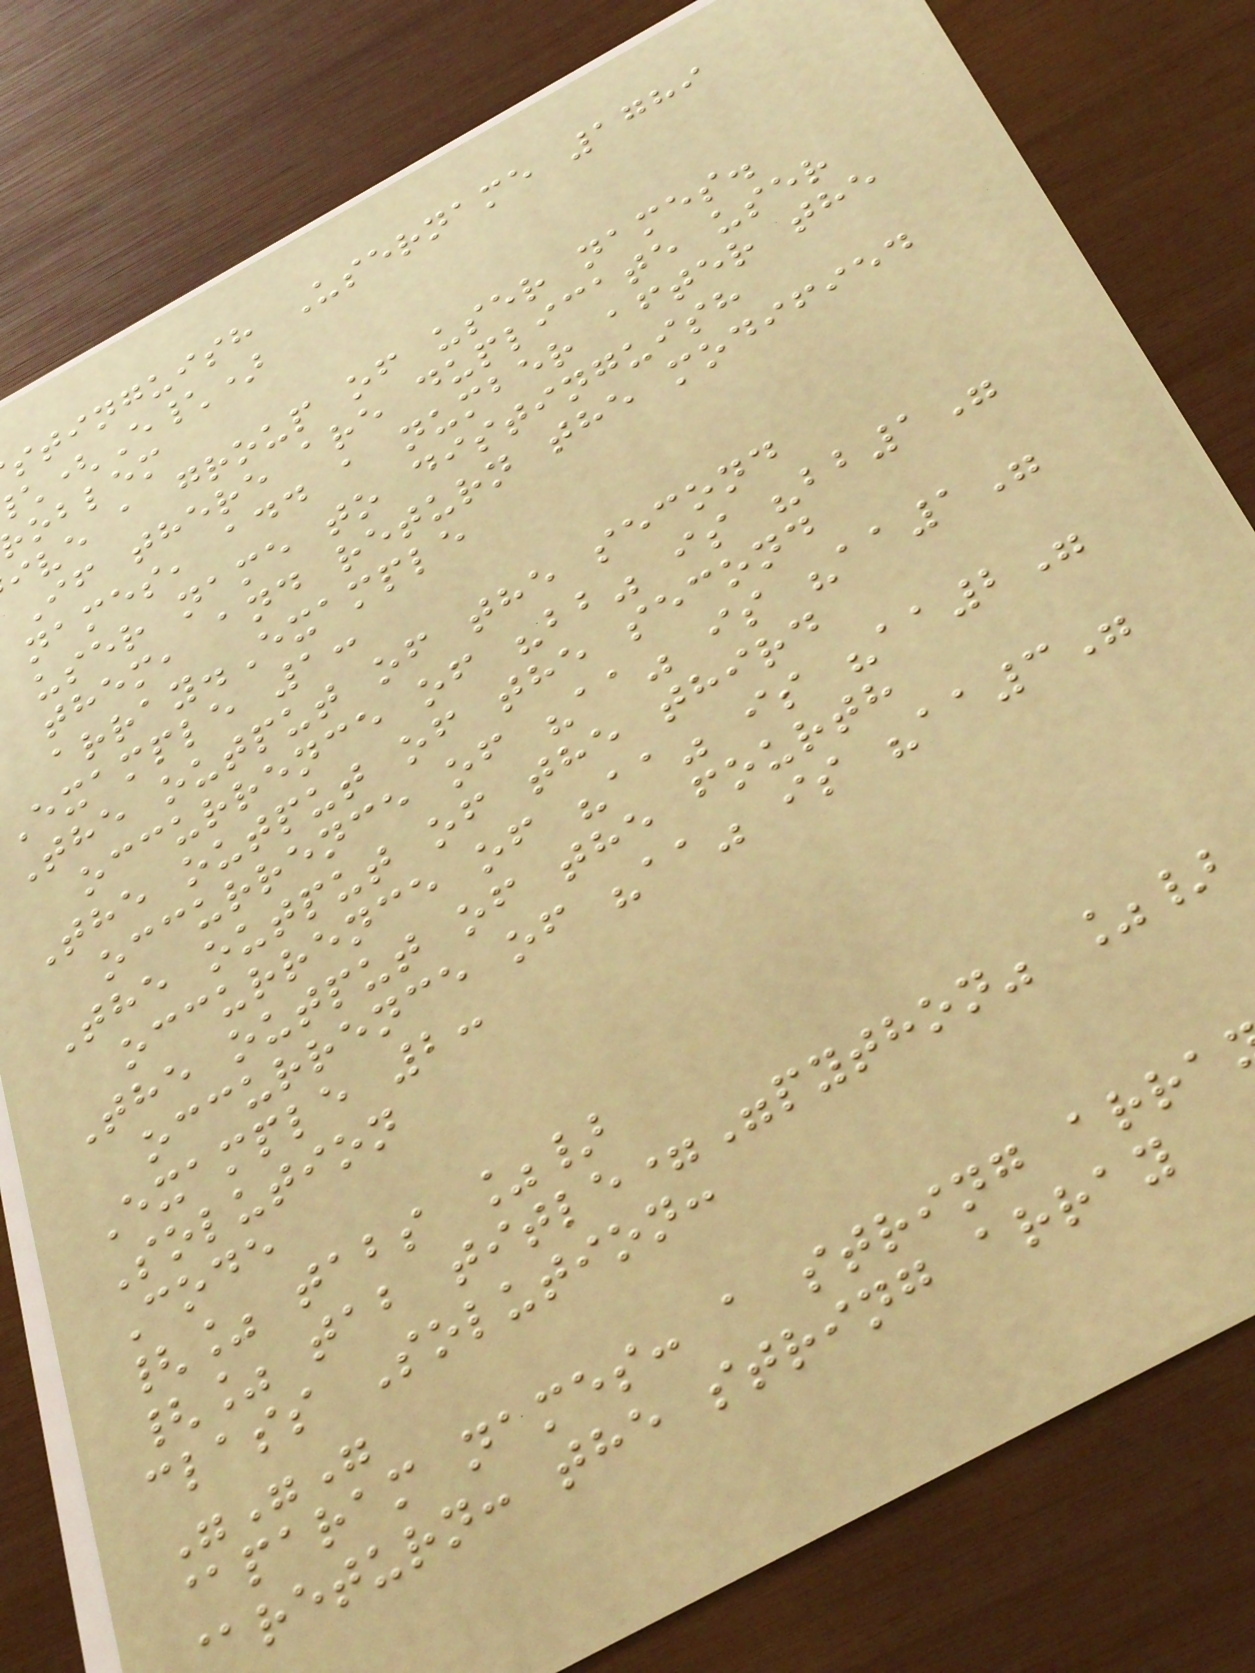stinguish Username 1789
(E\)
oblem
ive a group of user names.
If there are duplicate user
names, add a number after the
user name to distinguish
them, and return the modified
array.Example
Example 1:
The output of the second
occurrence of "bb" is "bb1"
The output of the second
occurrence of "aa" is "aa1"
The output of the third
occurrence of "aa" is "aa2"
The output of the fourth
occurrence of "aa" is "aa3"
Example 2:
Solution
Code
{% tabs %}
{% tab title="python" %}
class Solution:
"""
@param names: a string arra
return: the string array
